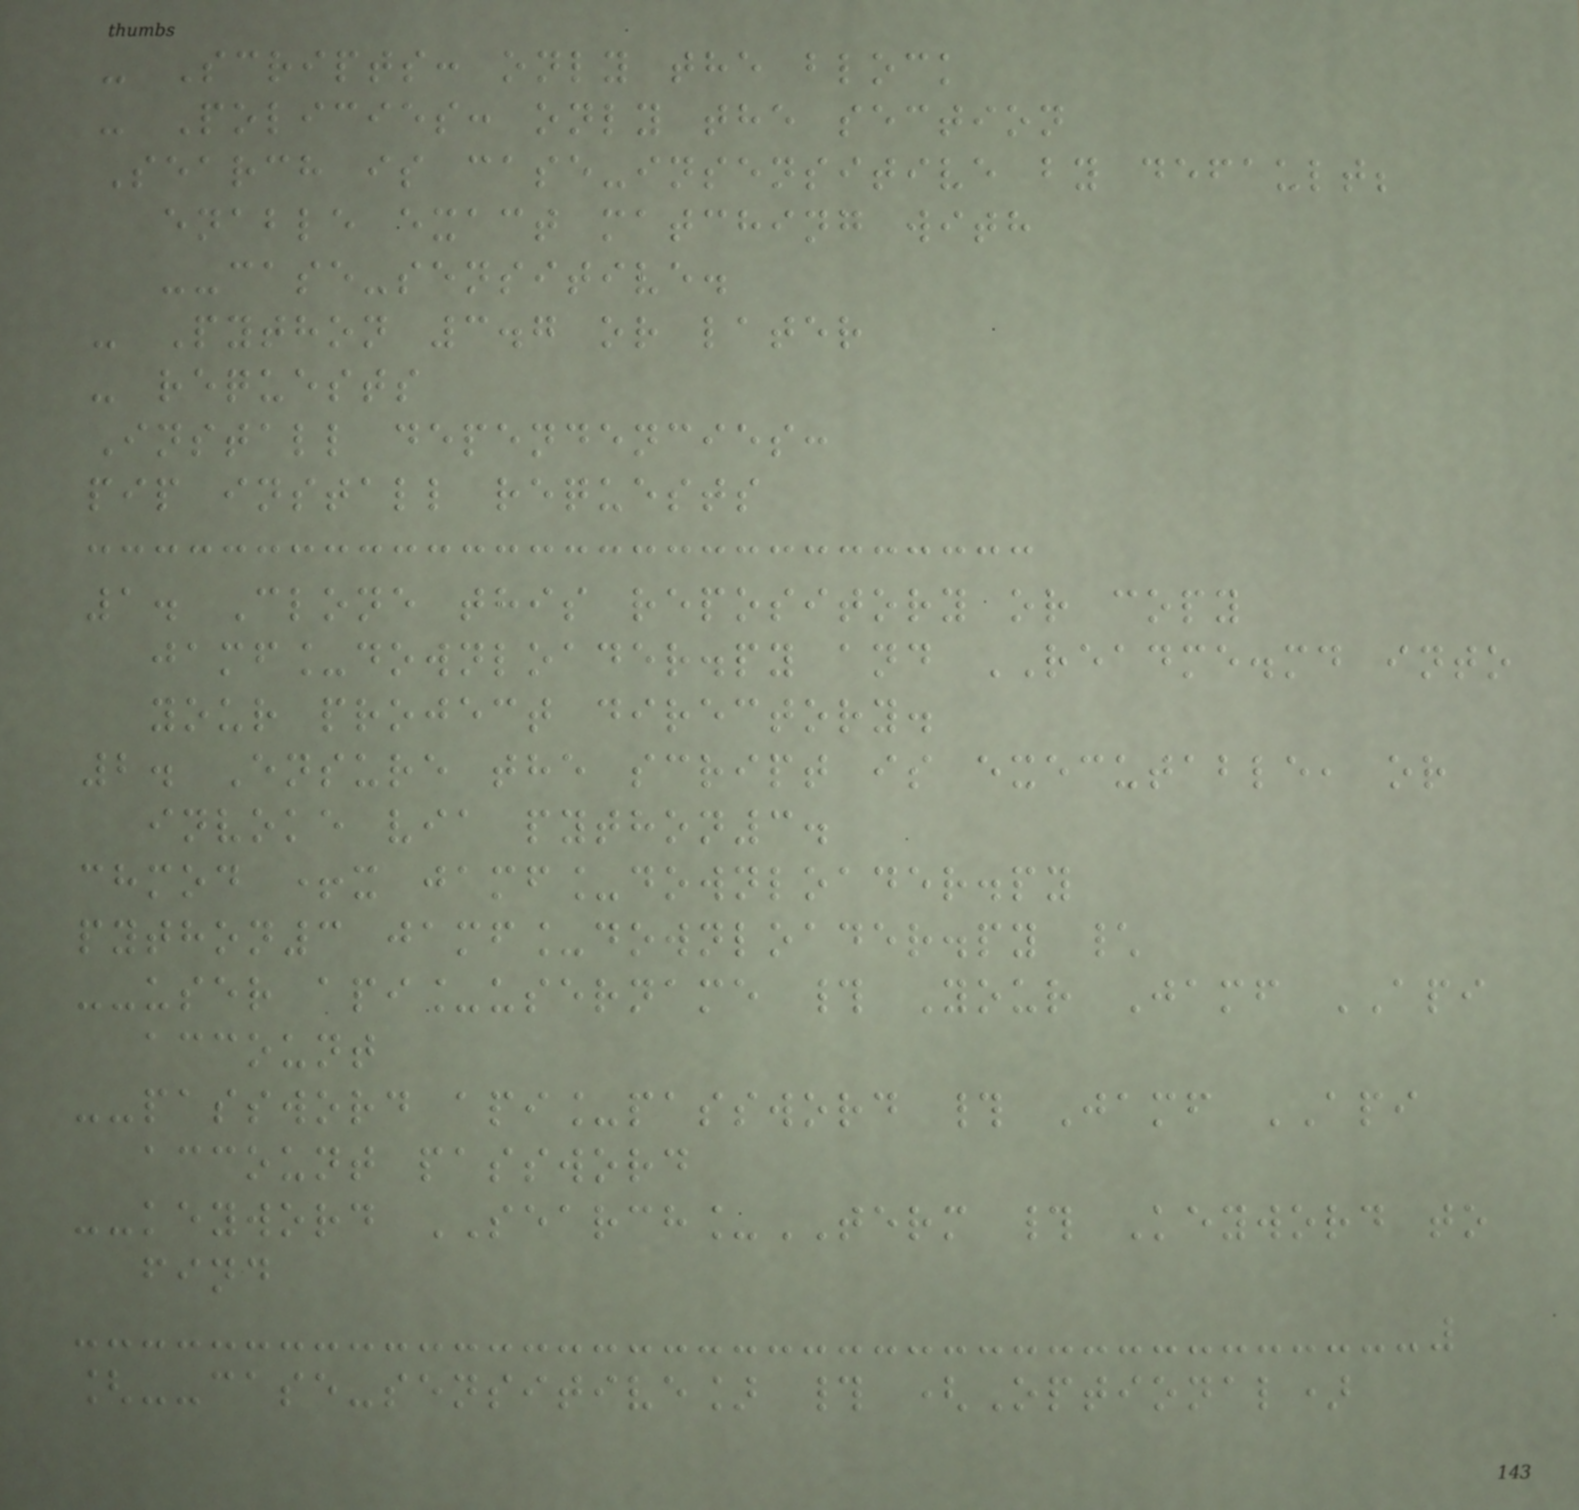- Scripts: only the block
- Policies: only the section
Search is case-insensitive by default;
enable exact matching with
--case-sensitive.
- Python 3.7 or later
- requests
Install dependencies:
pip install requests
1. Clone this repository or copy
jamf_downloader.py and README.md into
your project directory.
2. Ensure the script is executable, or
invoke via python3.
chmod +x jamf_downloader.py
python3 jamf_downloader.py \
--user api_username # Your Jamf API
account
--password api_password # Jamf API
account password
--keyword SEARCH_TERM # Keyword to
find
[--case-sensitive] # (Optional)
